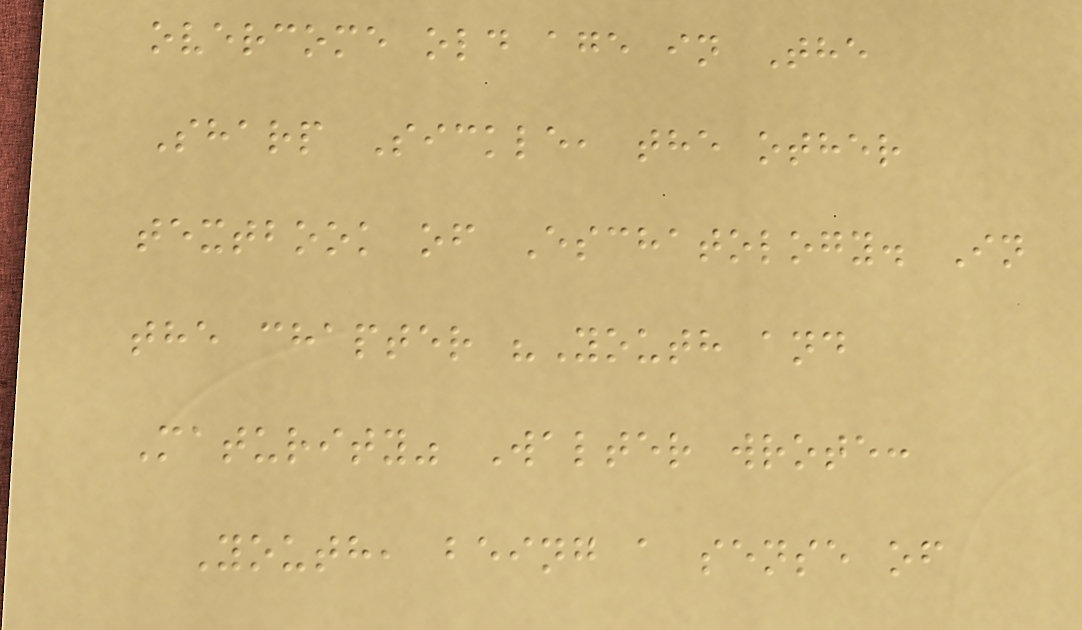overcome old age in The
Sharp Sickle, the other
textbook of Eschatology. In
the chapter "Youth and
Maturity" Walter wrote:
Youth, being a sense of
